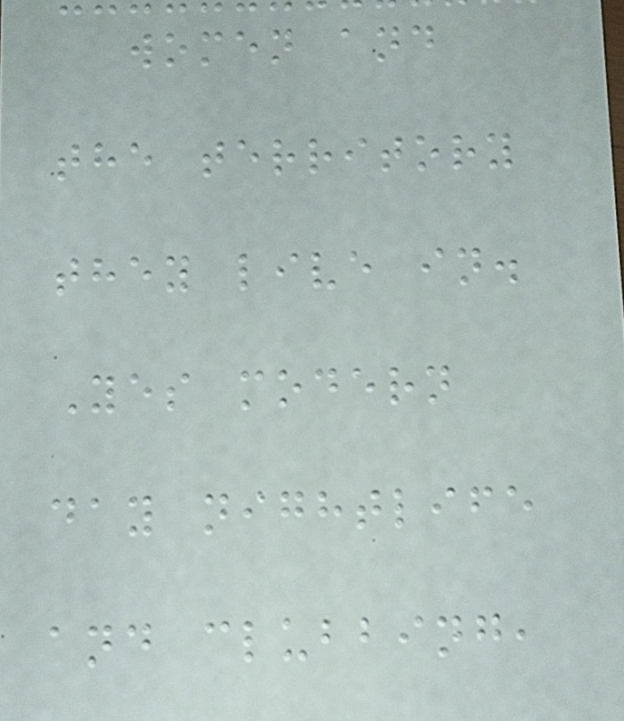women and
the territory
they live in.
Yes modern
day nightlife
and clubbing,
